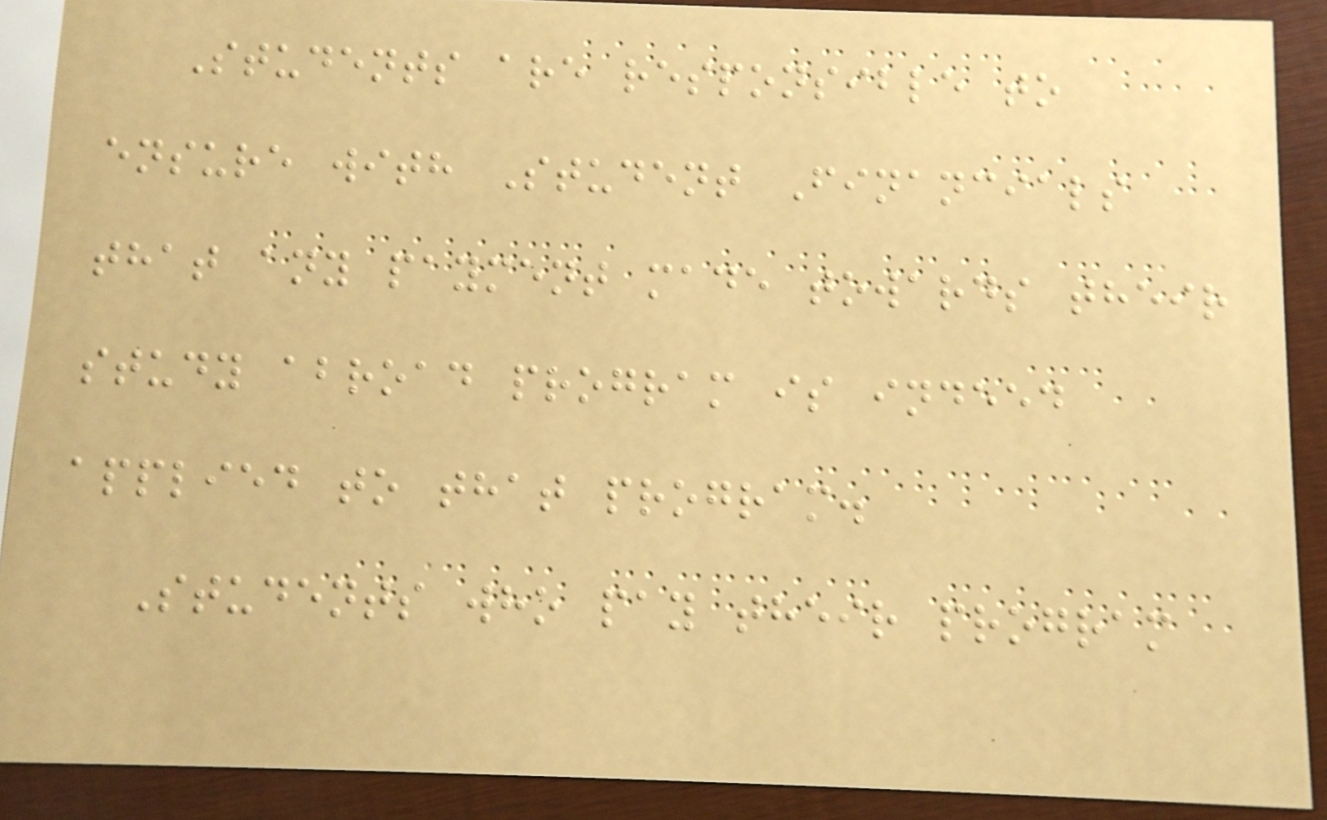Students are responsible to
ensure with Student Financials
that any payment made towards their
study abroad program is indeed
applied to that program.
Students who pay their program
